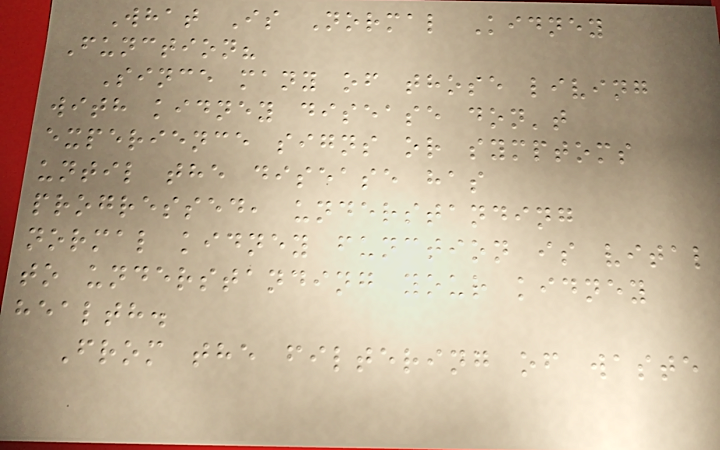What Is Normal Kidney
Function?
Since many of those living
with kidney disease don't
experience signs or symptoms
until the disease has
progressed, understanding
normal kidney function is vital
to understanding your kidney
health.
From the filtering of waste
